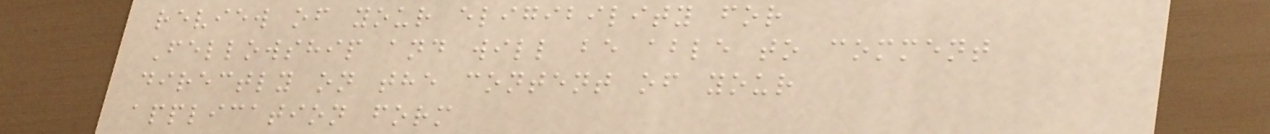review of your eligibility for
Fellowship and will be able to comment
directly on the content of your
application form
